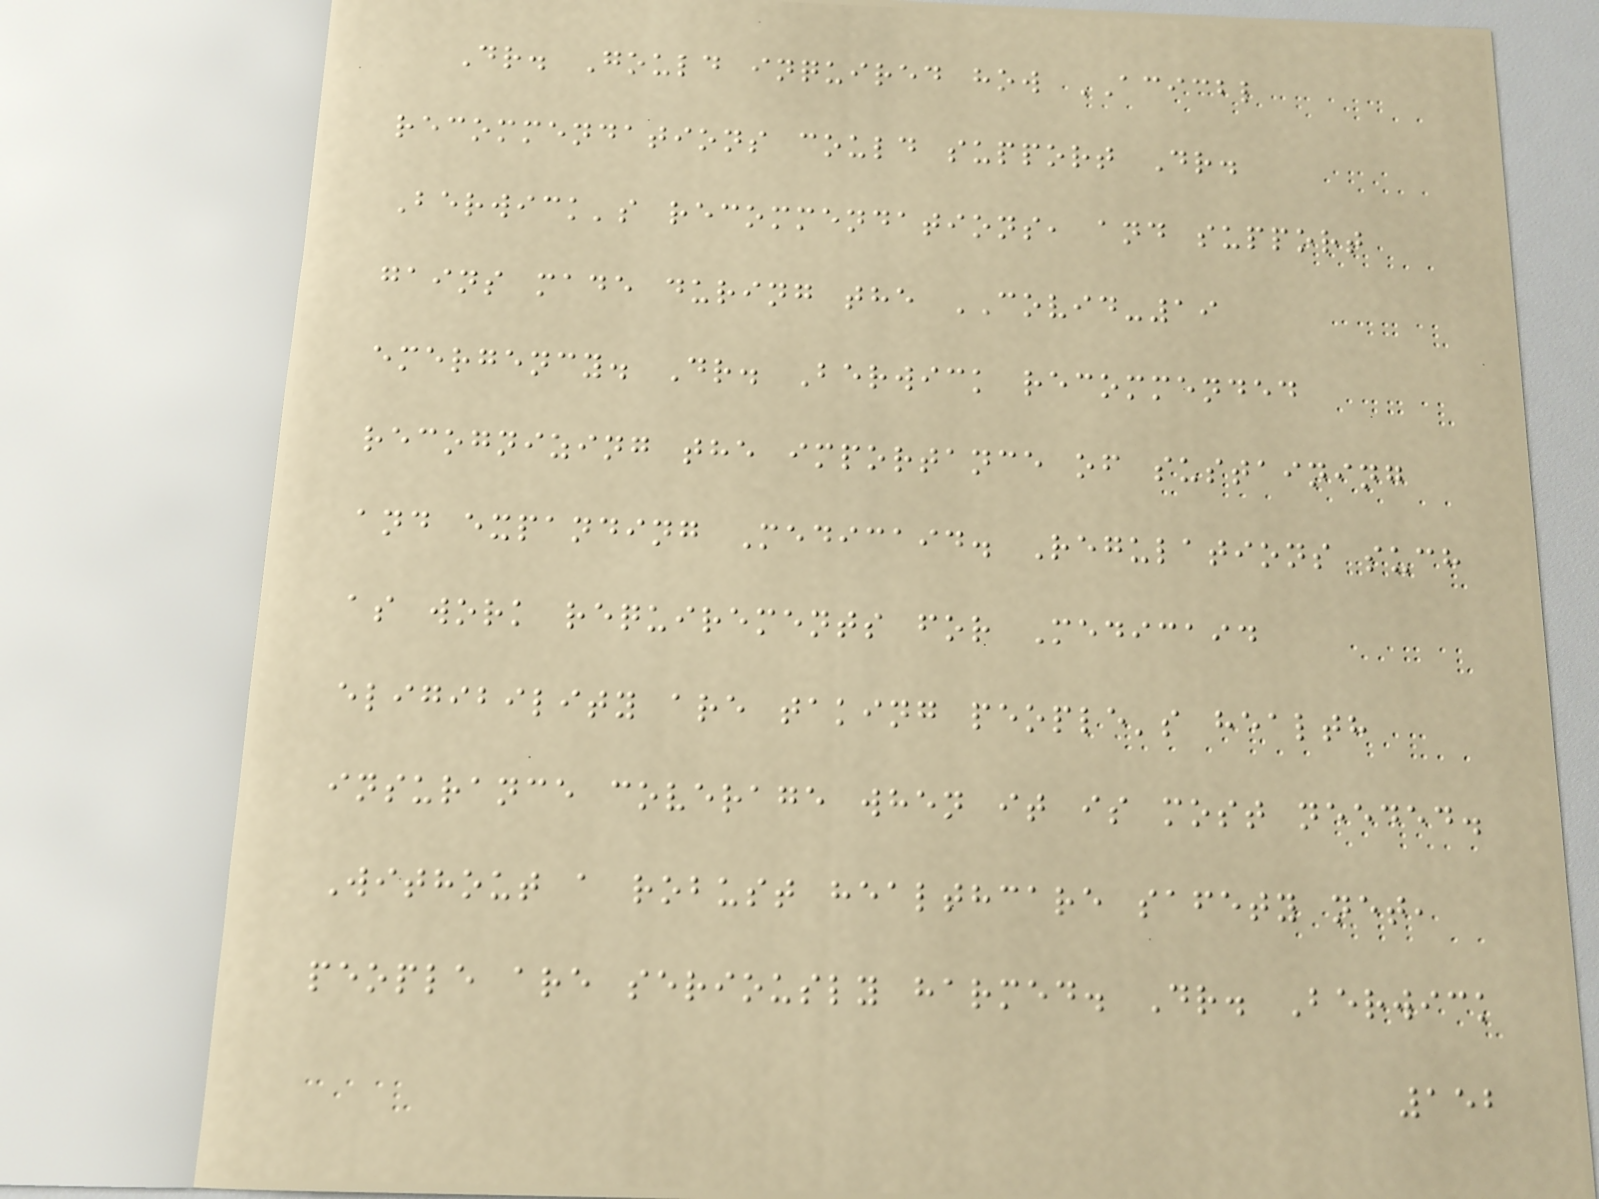Dr. Gould inquired how ACICBL
recommendations could support Dr.
Berwick's recommendations, and support
gains made during the COVID-19
emergency. Dr. Berwick recommended
recognizing the importance of sustaining
and expanding Medicaid. Regulations such
as work requirements for Medicaid
eligibility are taking people's health
insurance coverage when it is most needed.
Without a robust healthcare safety net,
people are seriously harmed. Dr. Berwick
152
